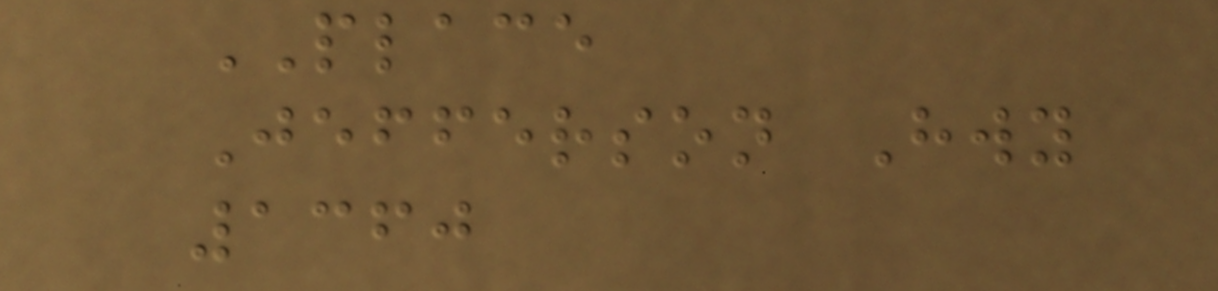PLACE
Jefferson Hwy
1360
